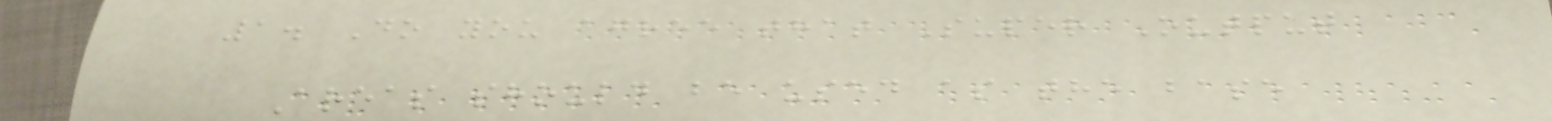1. Do you agree that Super Output
Areas should be used as the base
